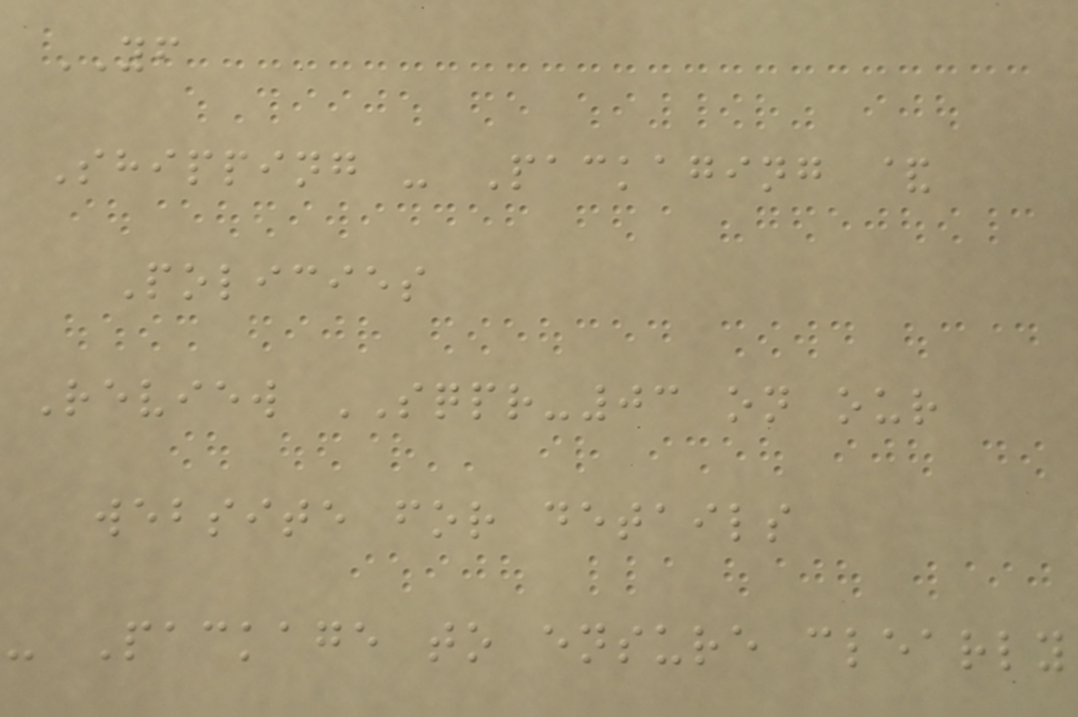YF
Shipping - Packaging &
Policies
Review SQPR-03 on our
website for details
- Package to ensure clearly
